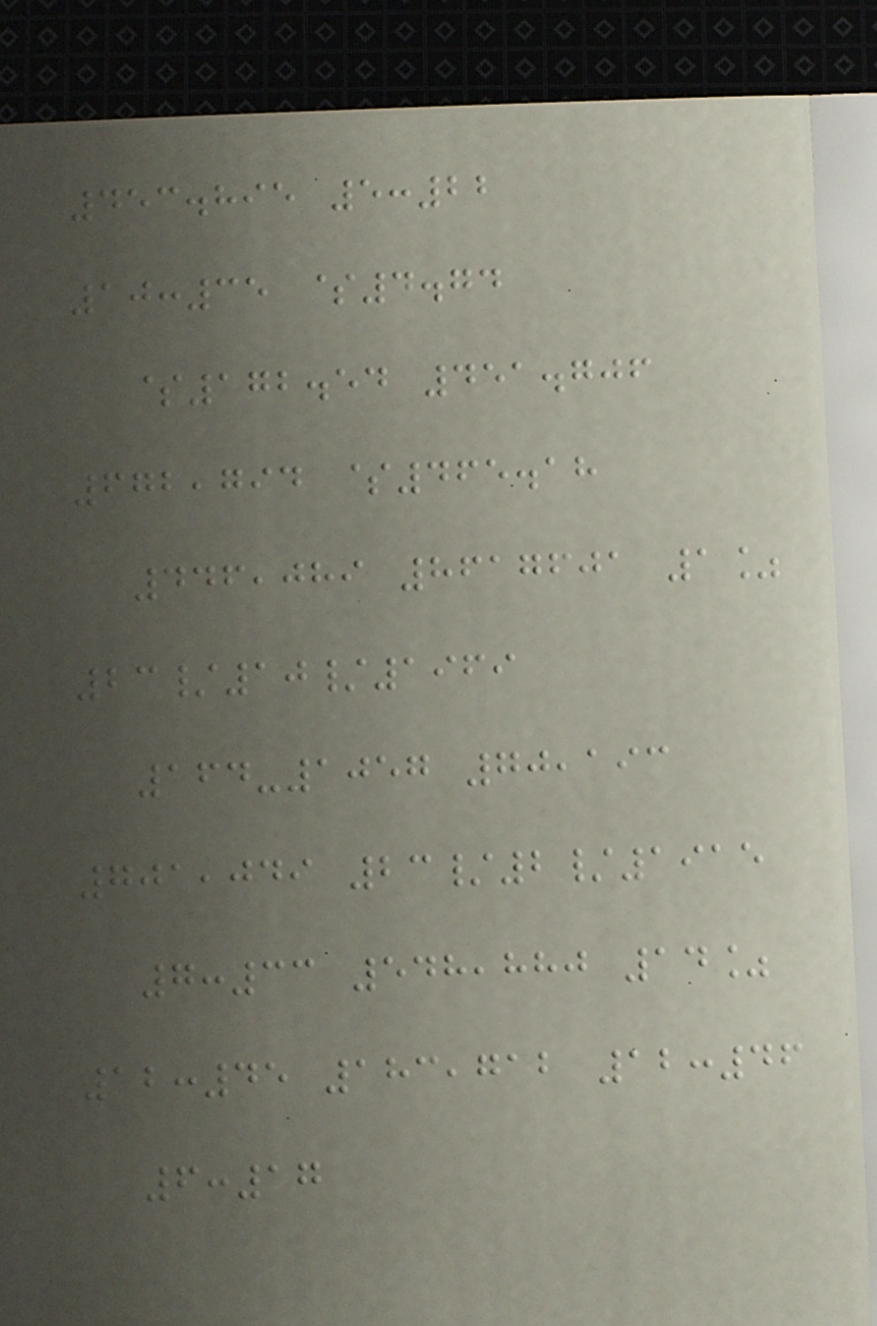453.895 5:22
10:35 $4.74
$172.54 451.706
672,794 $465.18
446,089 8617601 1%
23/10/1969
164-1057 70,193
701,049 23/2/1915
7:33 548,880 14%
12:45 183,712 12:46
6:17
